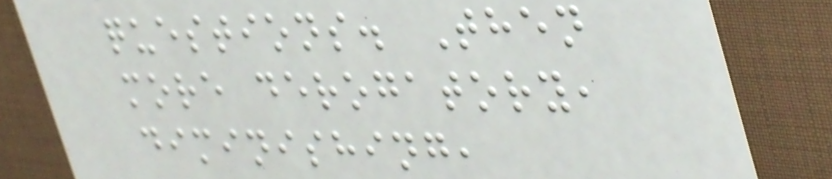questions. Then
more derogatory,
diminishing,
